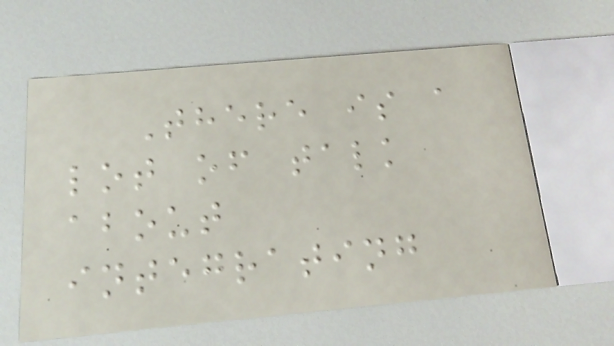There is a
lot of talk
about
integrating
